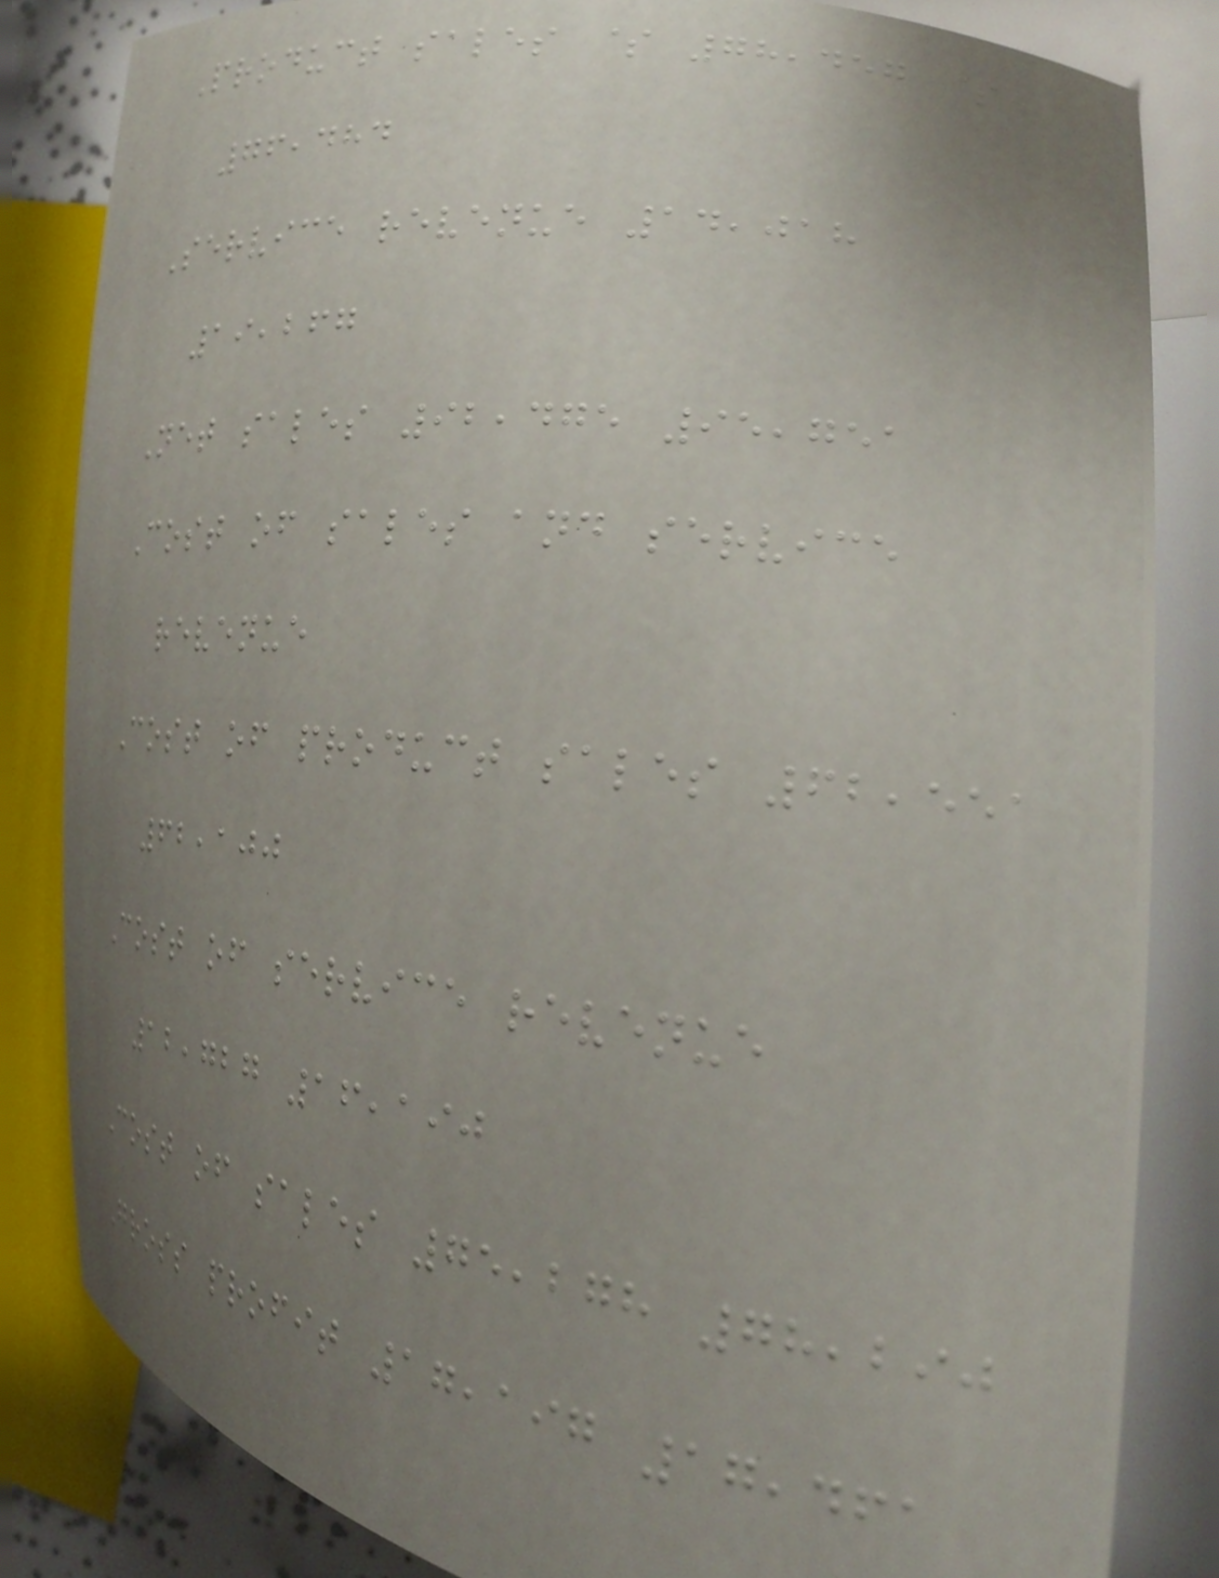Product sales $ 78,457 $
76,484
Service revenue 14,018
19,267
Net sales 92,475 95,751
Cost of sales and service
revenue
Cost of product sales 62,551
62,100
Cost of service revenue
12,727 16,190
Cost of sales 75,278 78,290
Gross profit 17,197 17,461
